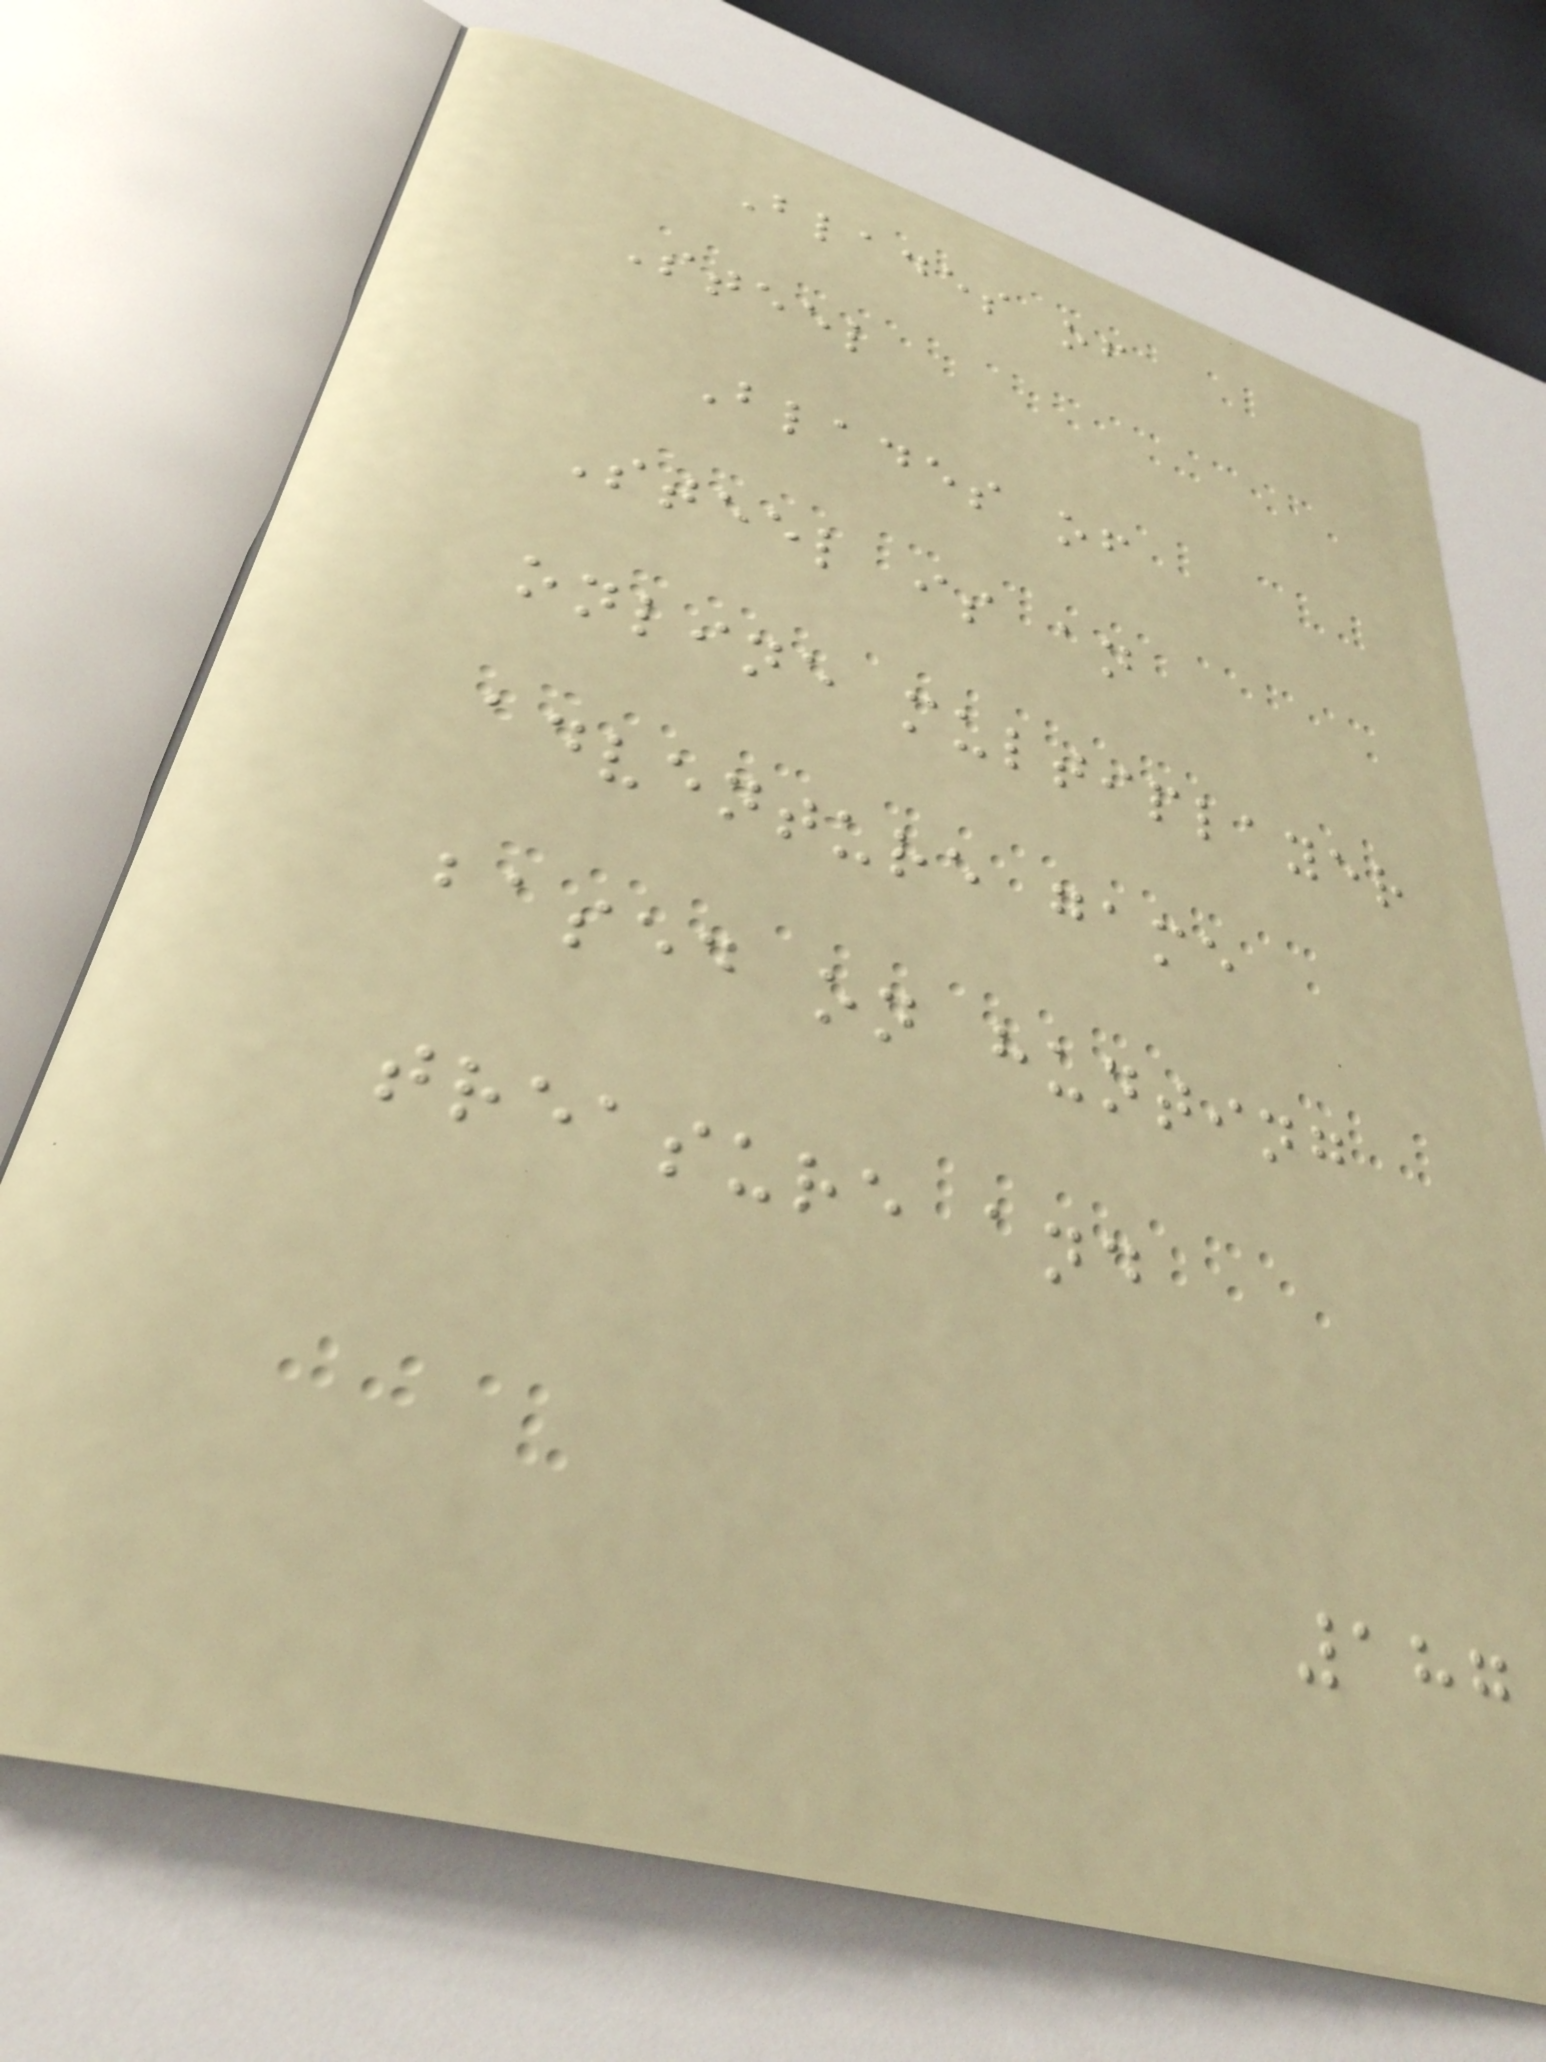Blades of
Steel
Blades of
Steel is an
online multiplayer
adventure game
based on hunting
treasure and
187
